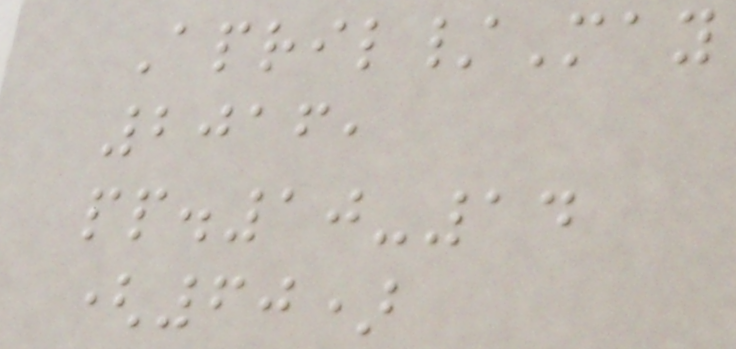April/May
2016,
pp.10-14
(60)
